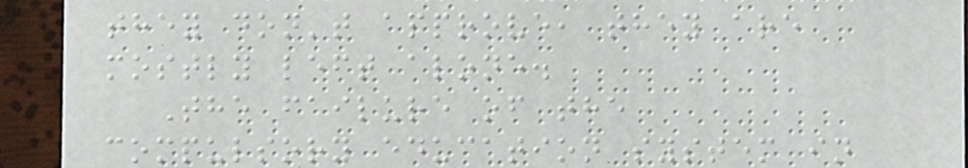they don't approve, they are
mostly left alone.
The failure of the
compulsory education system in
